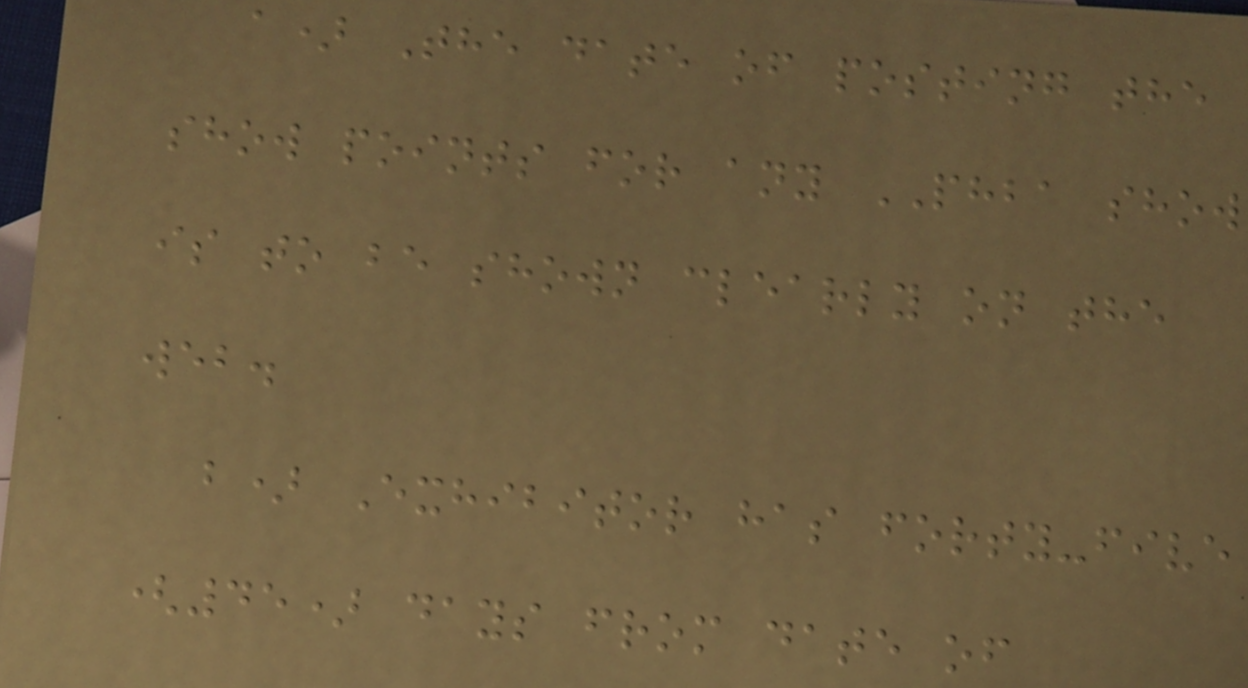a) The date of posting the
show points for any PHBA show
is to be shown clearly on the
web.
b) Exhibitor has forty-five
(45) days from date of
